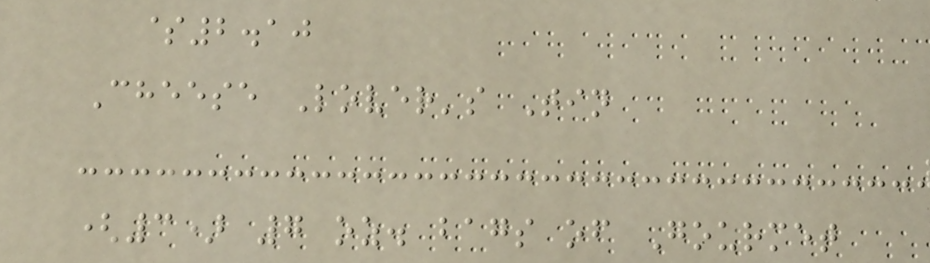$2.10
Cheese Lover's Tin
(3) 7 oz. bags of Gourmet
